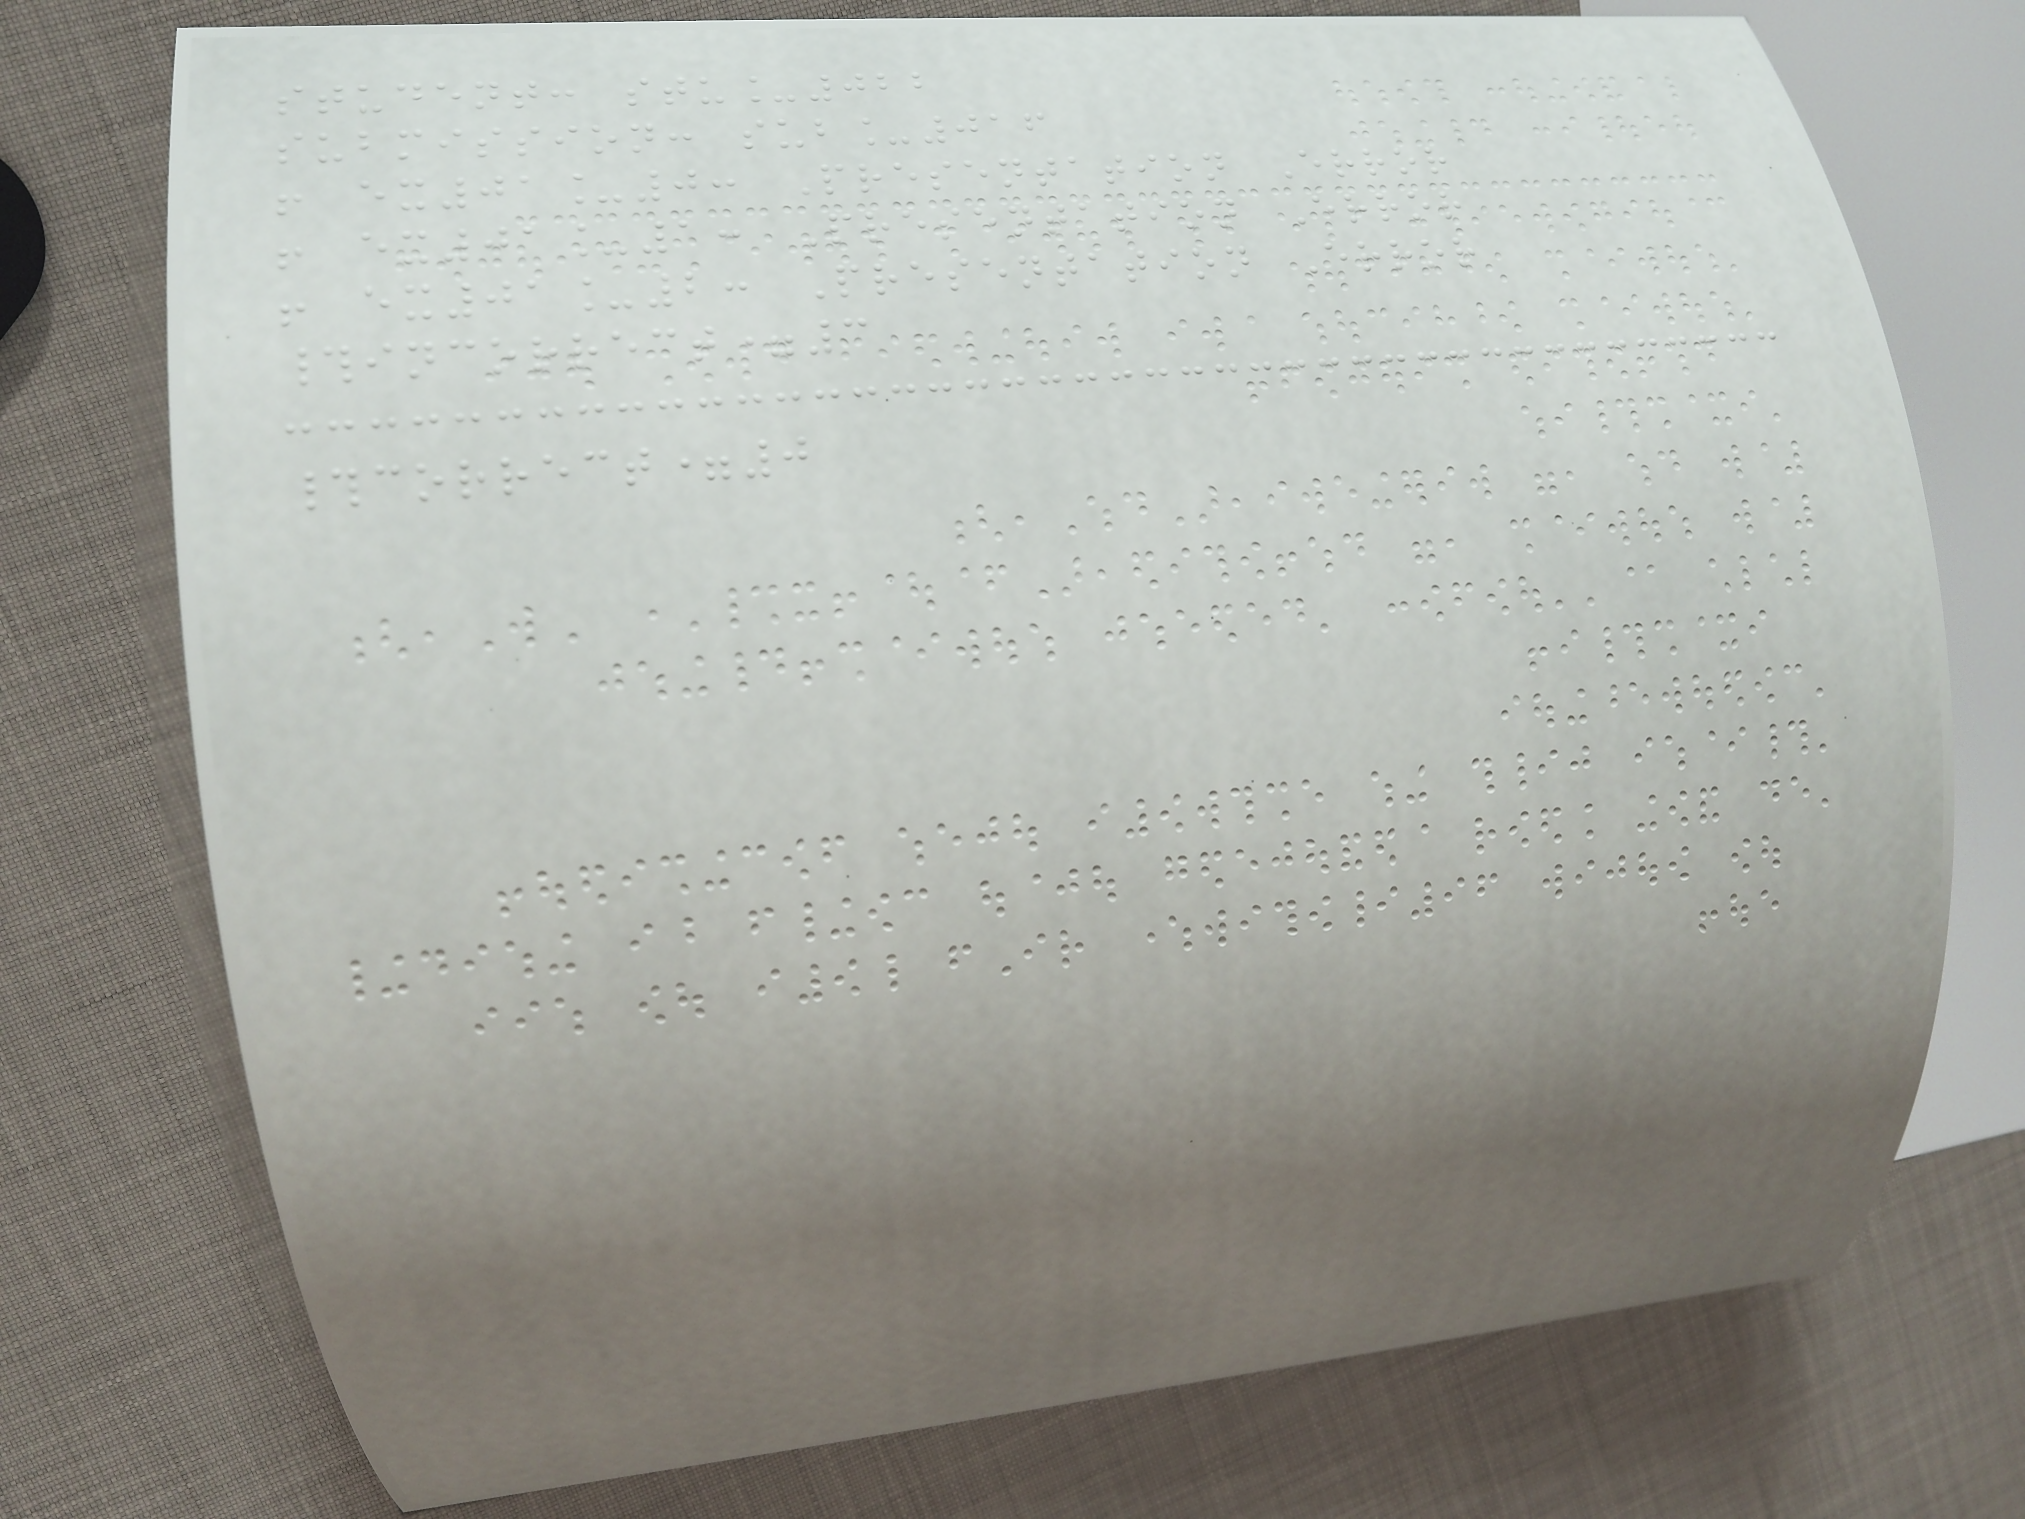student: stu_022
submission: sub_016
! ex01_0: Presentation Error
! ex01_1: Presentation Error
! ex01_2: Presentation Error
#incorrect=3
#correct=0
